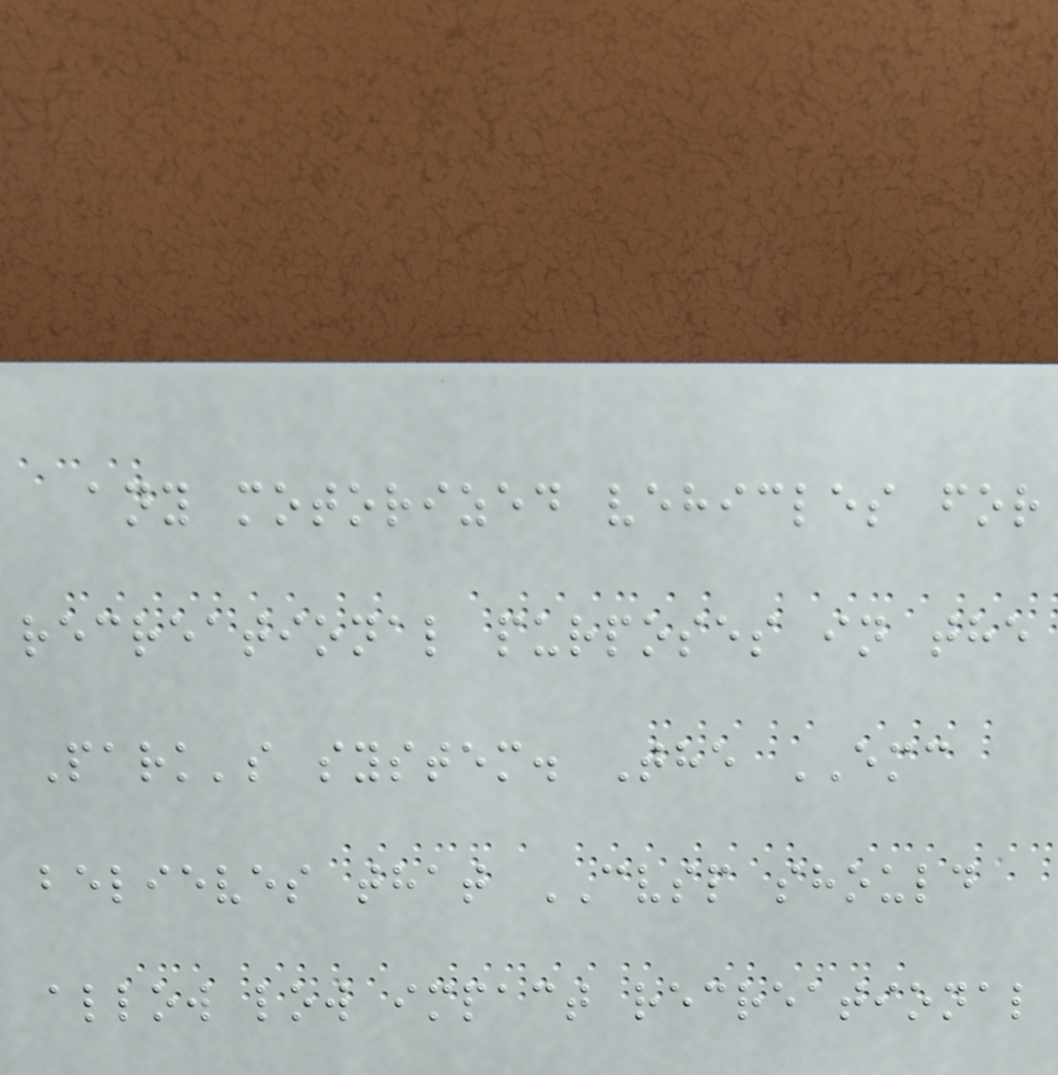any motorized vehicles for
recreational purposes in the
Park's system. The EMC
believes that CVSP should
allow low impact recreational
